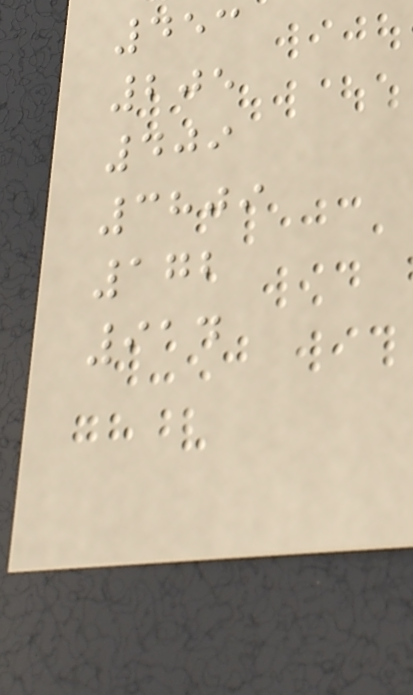453
205
409
3809
172
914
